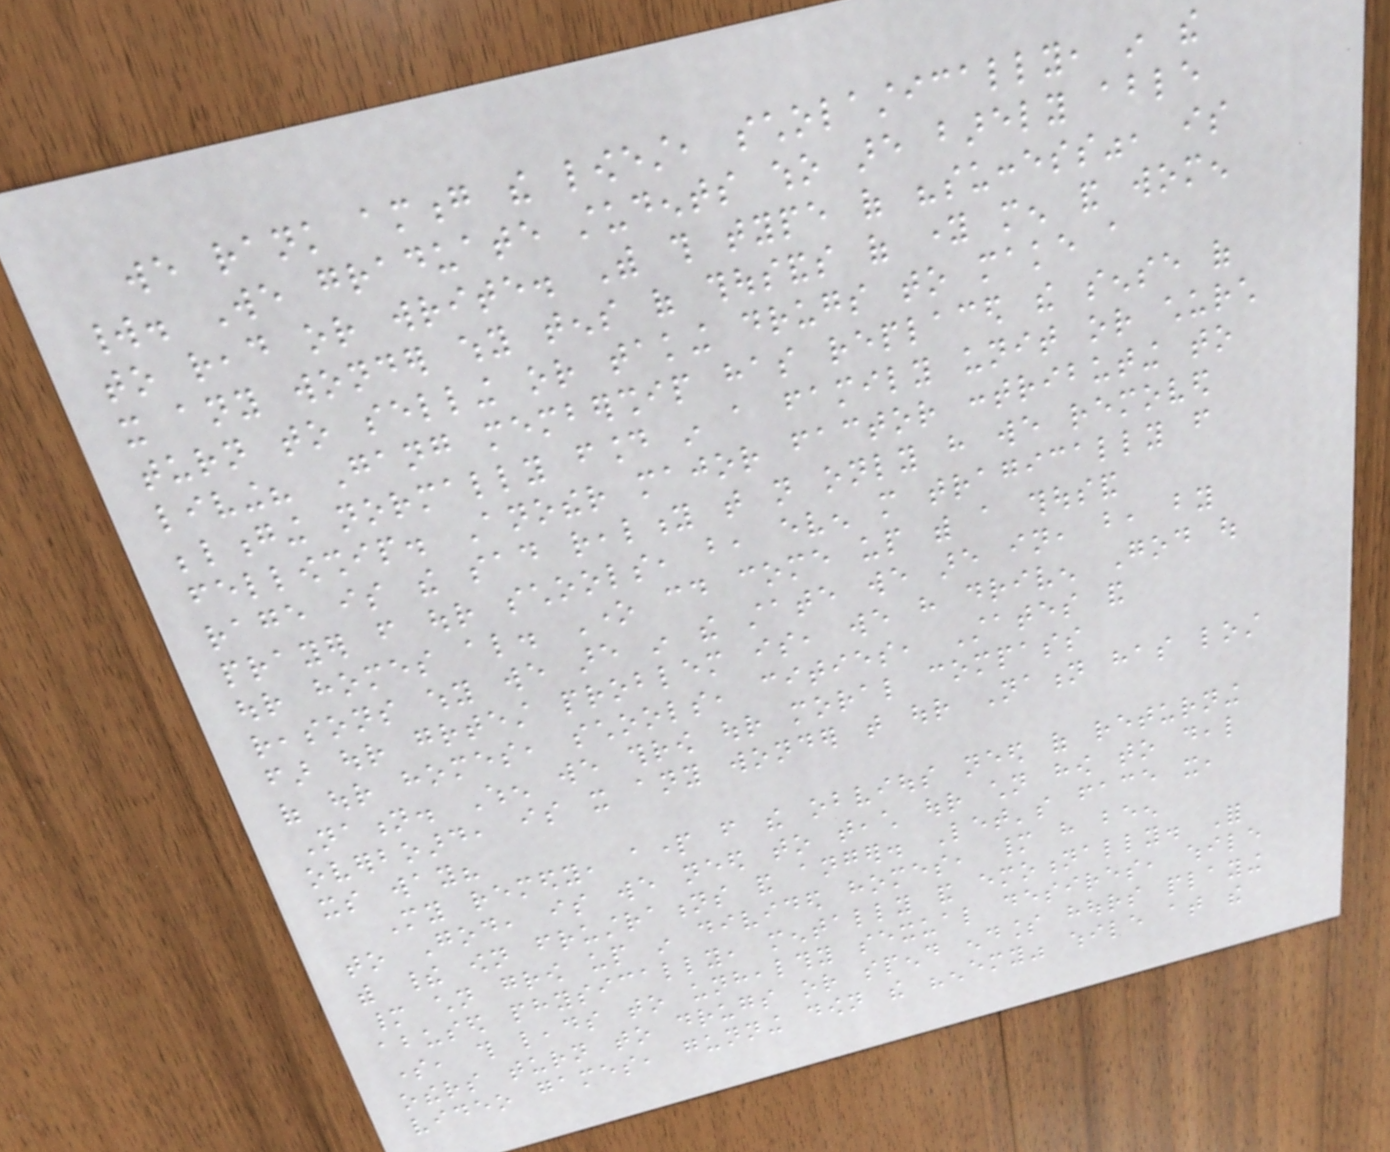we rank among the lowest, scholastically, in the
world. We graduate students who are barely able
to read or write. With this type of "success", is
it any wonder why tens of thousands of young men and women
turn to selling or taking drugs to make a
living? Gang membership has replaced the sense of
belonging normally found in a family unit or church
fellowship. Another major factor contributing to
rage is the sad reality that not only have we removed
prayer from our schools, but, even more tragically from
our homes also. One could come up with a thousand
reasons why we are in the state we are in, but, by
far our greatest problem is, we have driven God out
of our homes, schools, cities, States and
Nation. When we throw our moral compass
overboard, is it any wonder that our Nation has lost
its way?
My remedy, apart from the obvious need of returning
to God, is we need to teach our children how to deal
with their own frustrations and anger. Let's face it,
many children grow up in divided homes, many have been
abused physically, mentally and emotionally. For
some, this leads to unhealthy sexual desires, while
others turn to drugs or spend endless hours playing
video games, gunning down the "enemy" while at the
